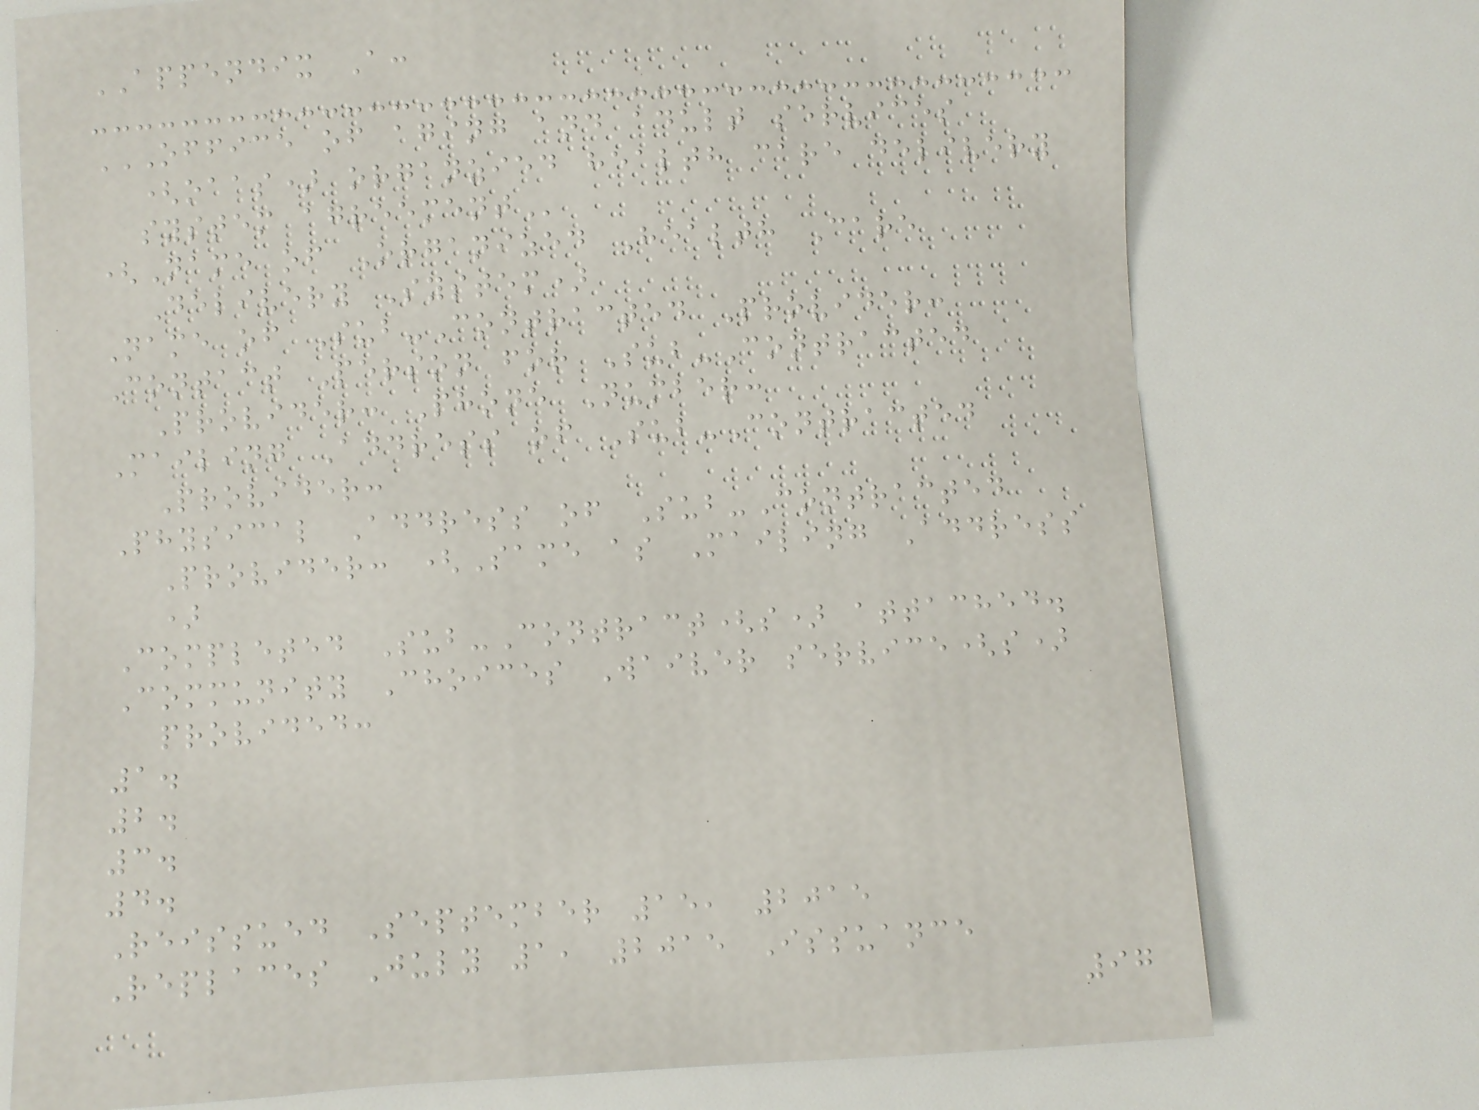APPENDIX A:
OFFICE OF AGING AND ADULT SERVICES
(OAAS) ORGANZIED HEALTH CARE DELIVERY
SYSTEM AGREEMENT
(Name of Organized Health Care
Delivery System)
Name of Sub-Contracted Provider:
Contact Person for Sub-Contracted
Provider: Phone Number:
Mailing Address of Sub-Contracted
Provider:
Physical Address of Sub-Contracted
Provider: (Same as Mailing Address
)
Completed Sub-Contract(s) attached.
Community Choices Waiver service(s)
provided:
1.
2.
3.
4.
Reissued September 15, 2015
Replaces July 1, 2015 Issuance
97
